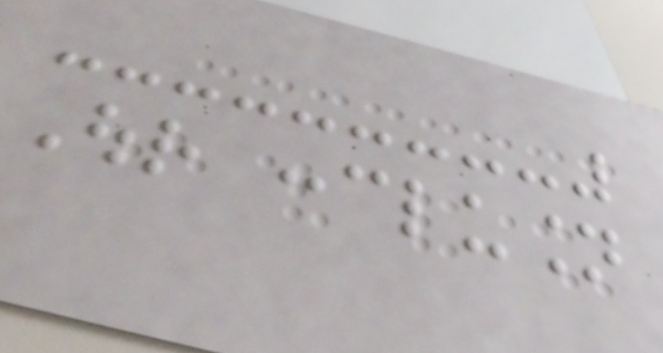Our conclusion
